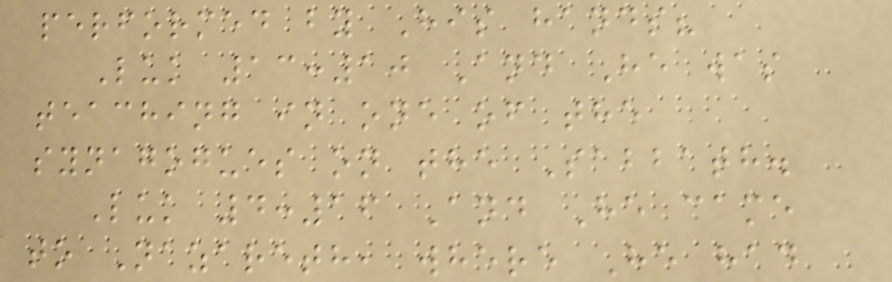performed by His hands?
Luk 13:10 And He was
teaching in one of the
synagogues on the Sabbath.
Luk 4:16 And He came
to Nazareth, where He had
